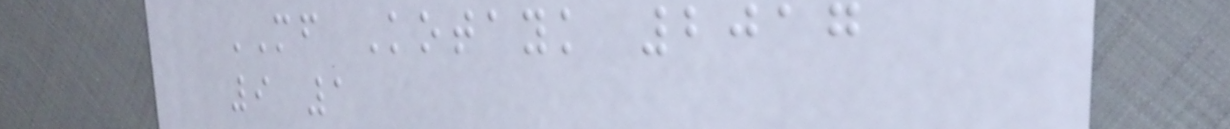MF Kotayk 2017
9 1
